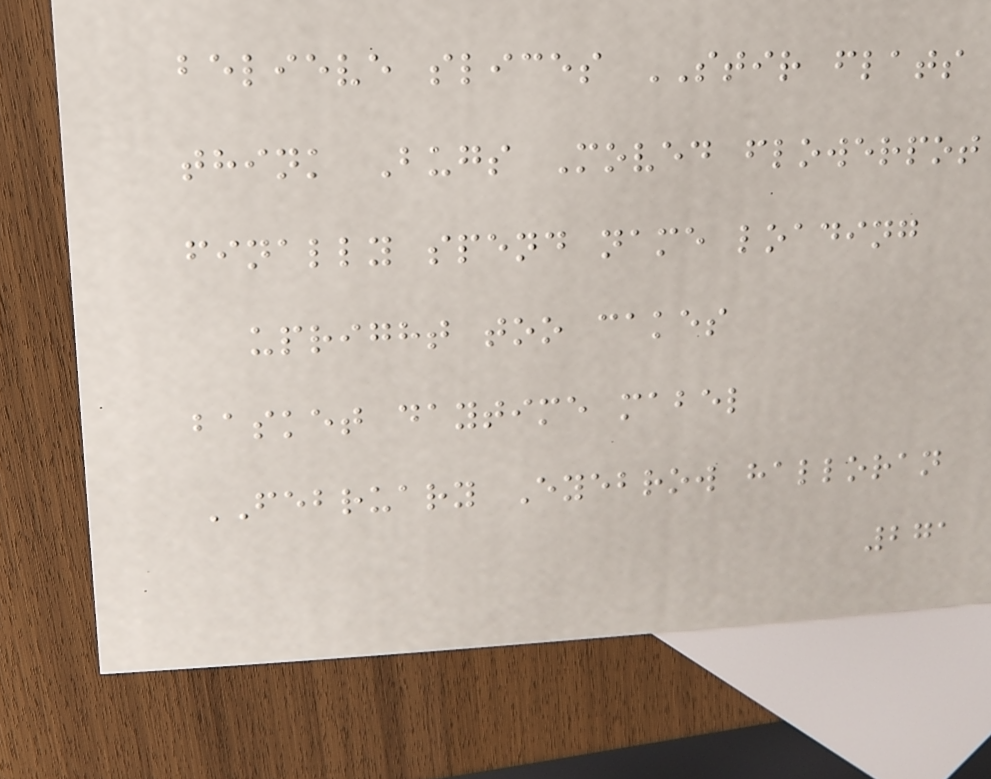believe slices STIR flats
think Bugs Moved flowerpot
finally spend name loading
upright too cakes
basket daytime mabel
FEBRUARY Eyebrow halloran
271
